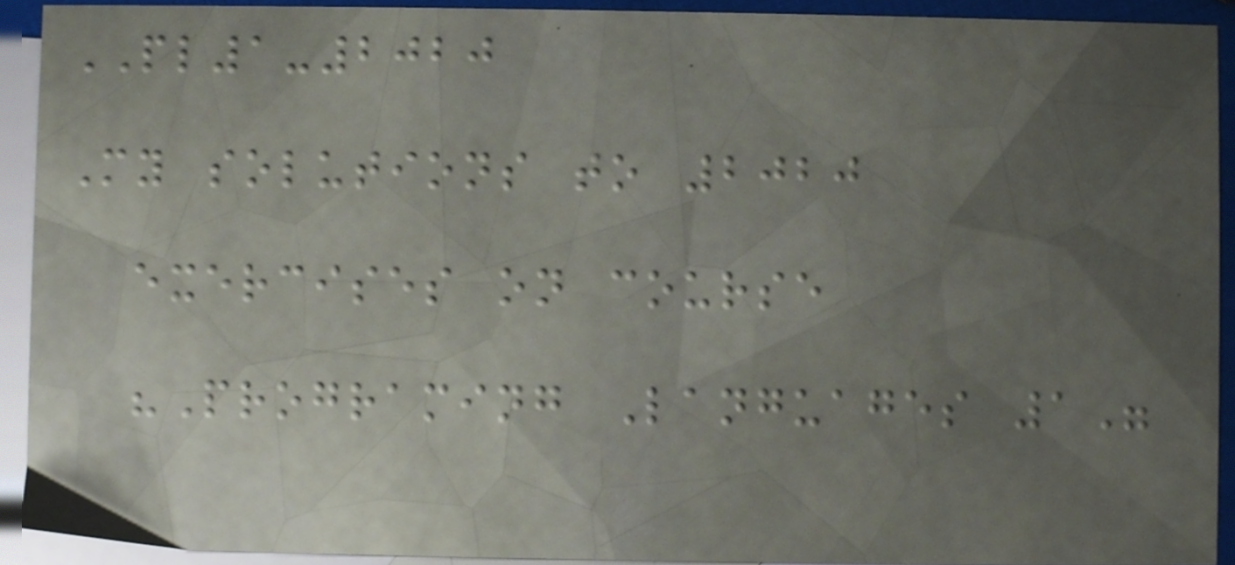PL1-2020
My solutions to 2020
exercises on course
"Programing Languages 1"
